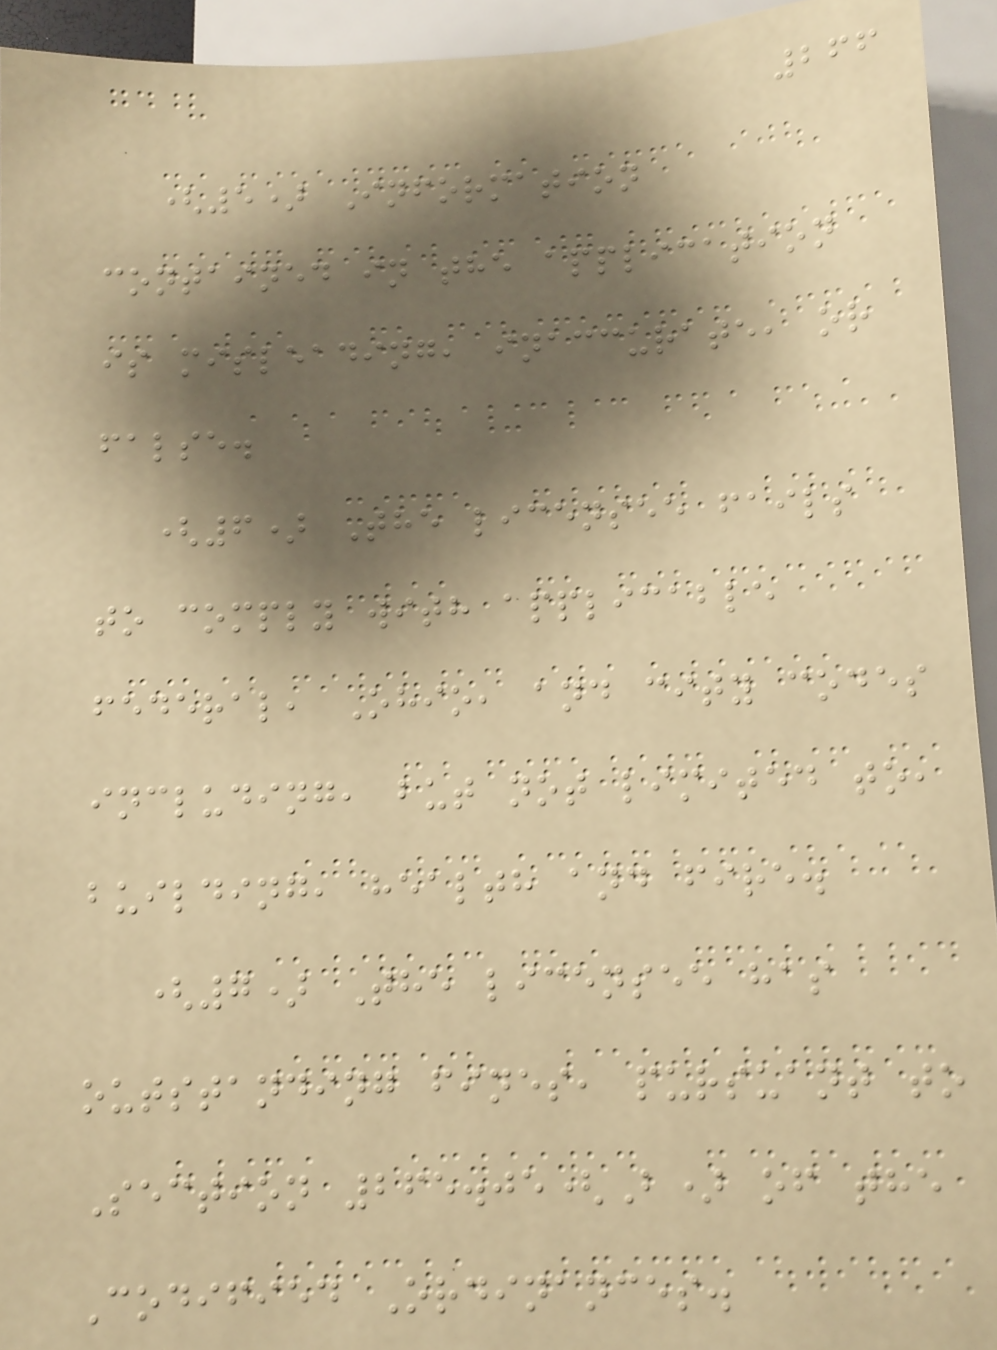266
(5) Information
contained in the application
is misleading, inaccurate, or
false.
(6) The licensee fails
to comply with applicable
federal, Ohio, and city codes
including, but not limited to,
building, health and fire.
(7) The licensee has
outstanding fines, pursuant to
Section 265.05(B) of the
Codified Ordinances.
